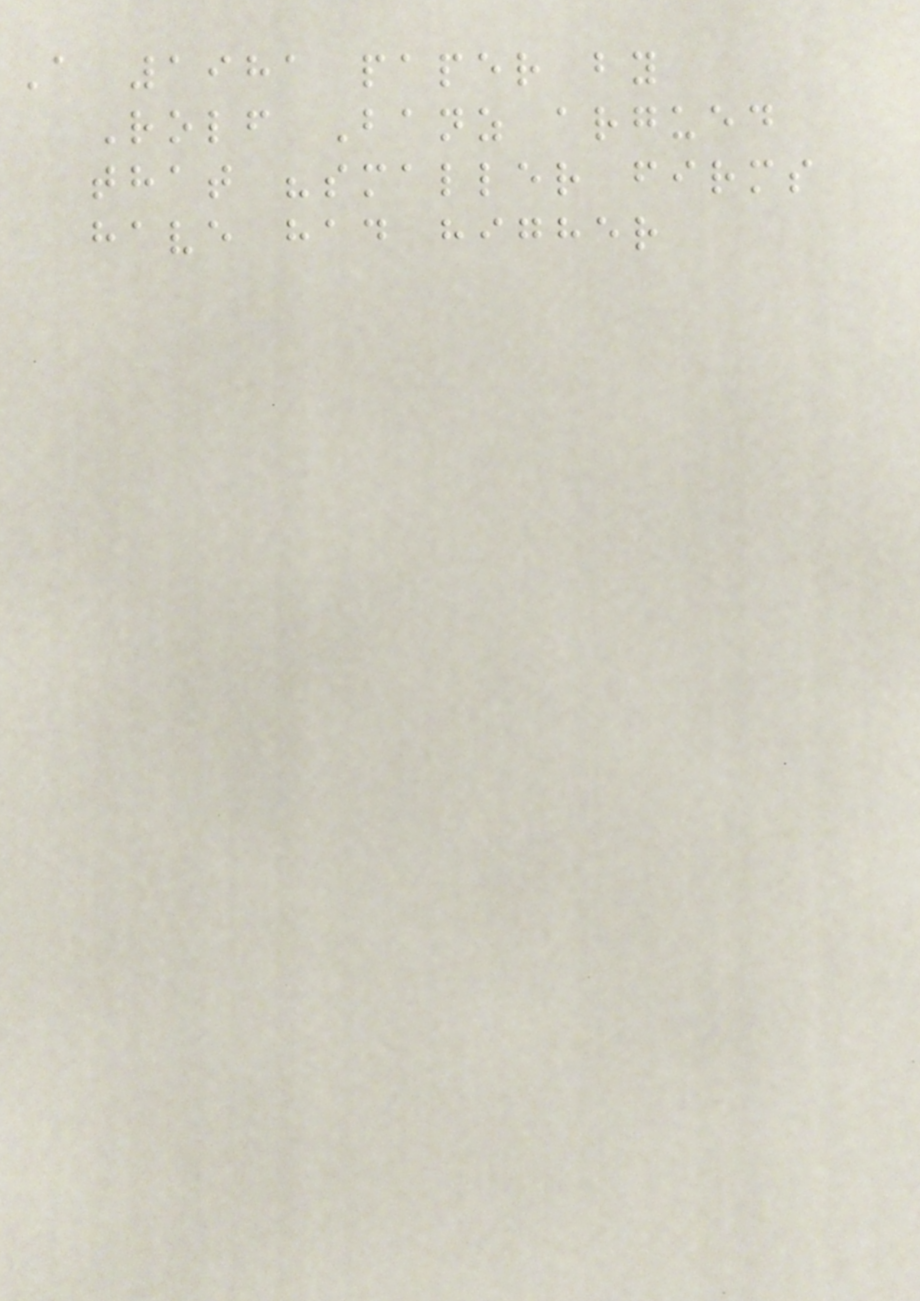A 1981 paper by
Rolf Banz argued
that "smaller firms
have had higher
